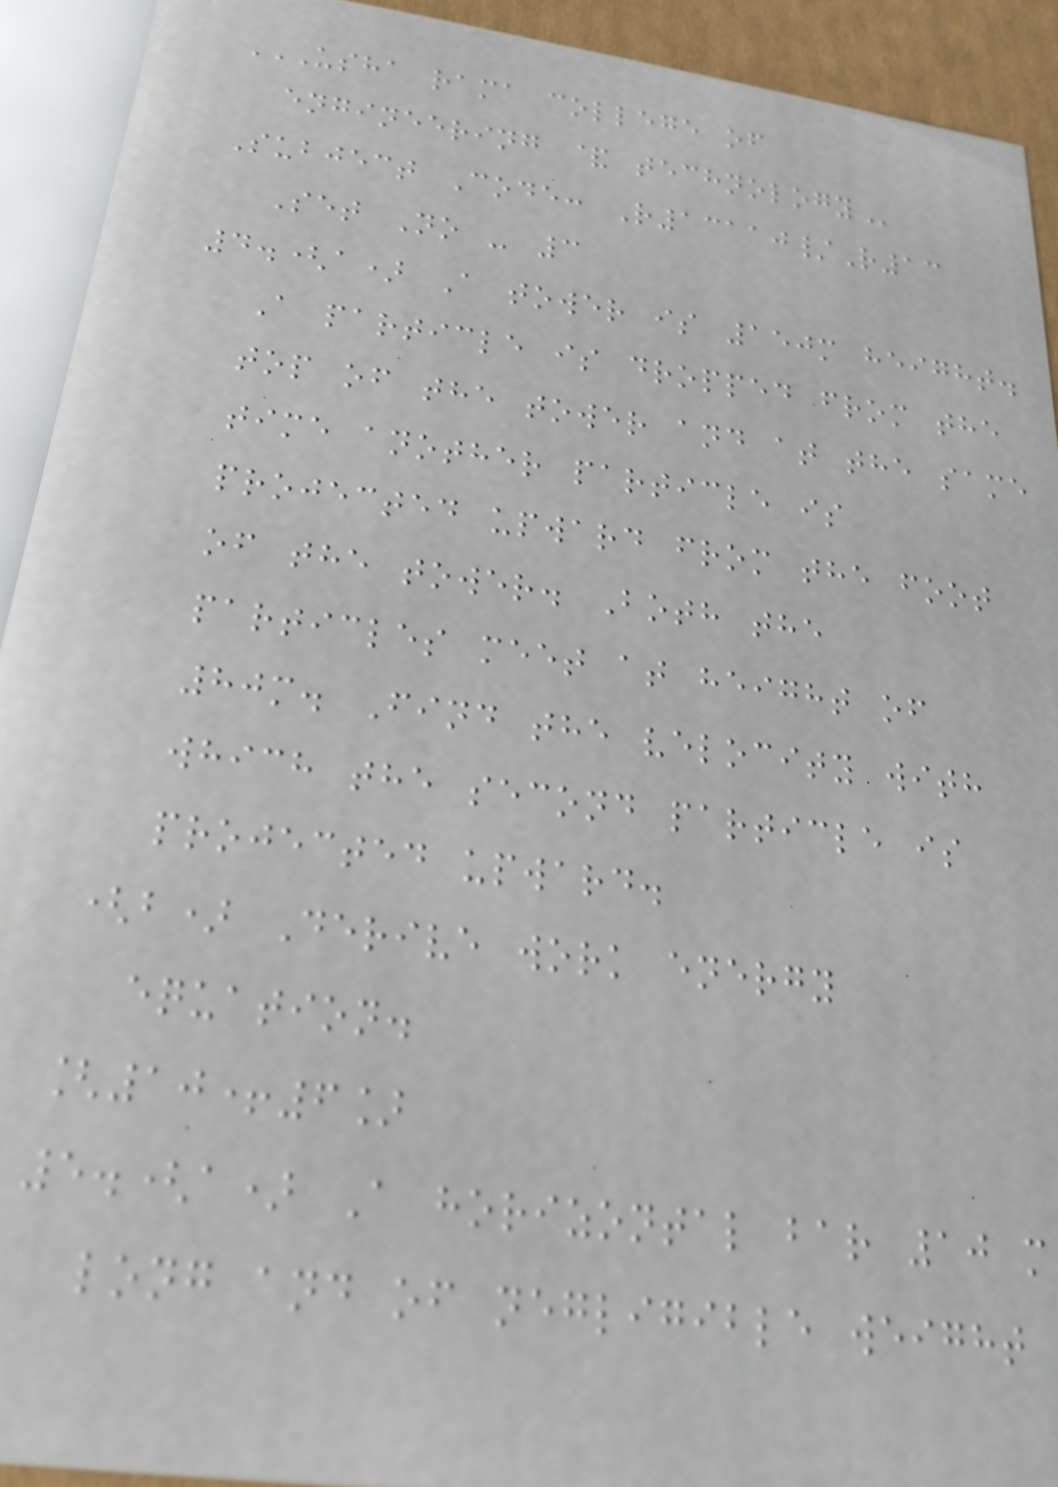USHA RAMA COLLEGE OF
ENGINEERING & TECHNOLOGY
Subject Code: R13110/R13
Set No - 3
4.(a) A tower is 150m height.
A particle is dropped from the
top of the tower and at the same
time another particle is
projected upward from the foot
of the tower. Both the
particles meet at height of
80m. Find the velocity with
which the second particle is
projected upward.
(b) Derive work energy
equation.
[10+6]
5.(a) A horizontal bar 10 m
long and of negligible weight
